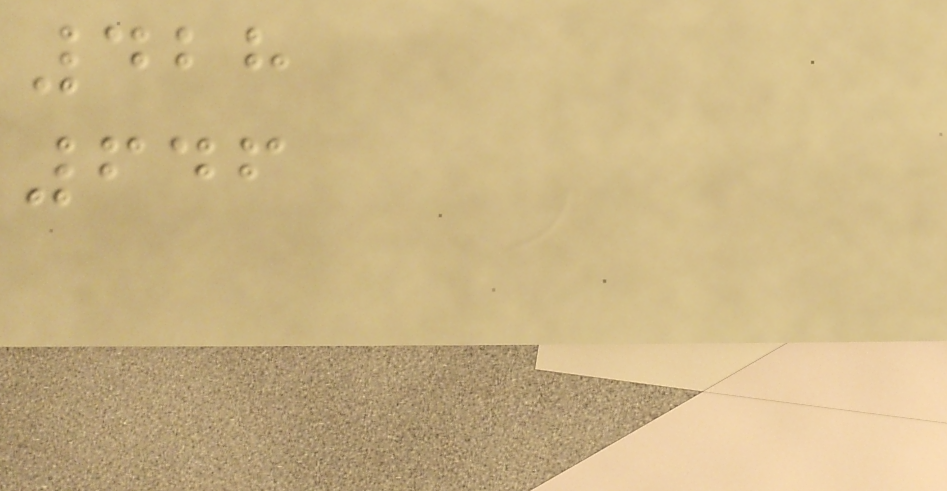428
646
